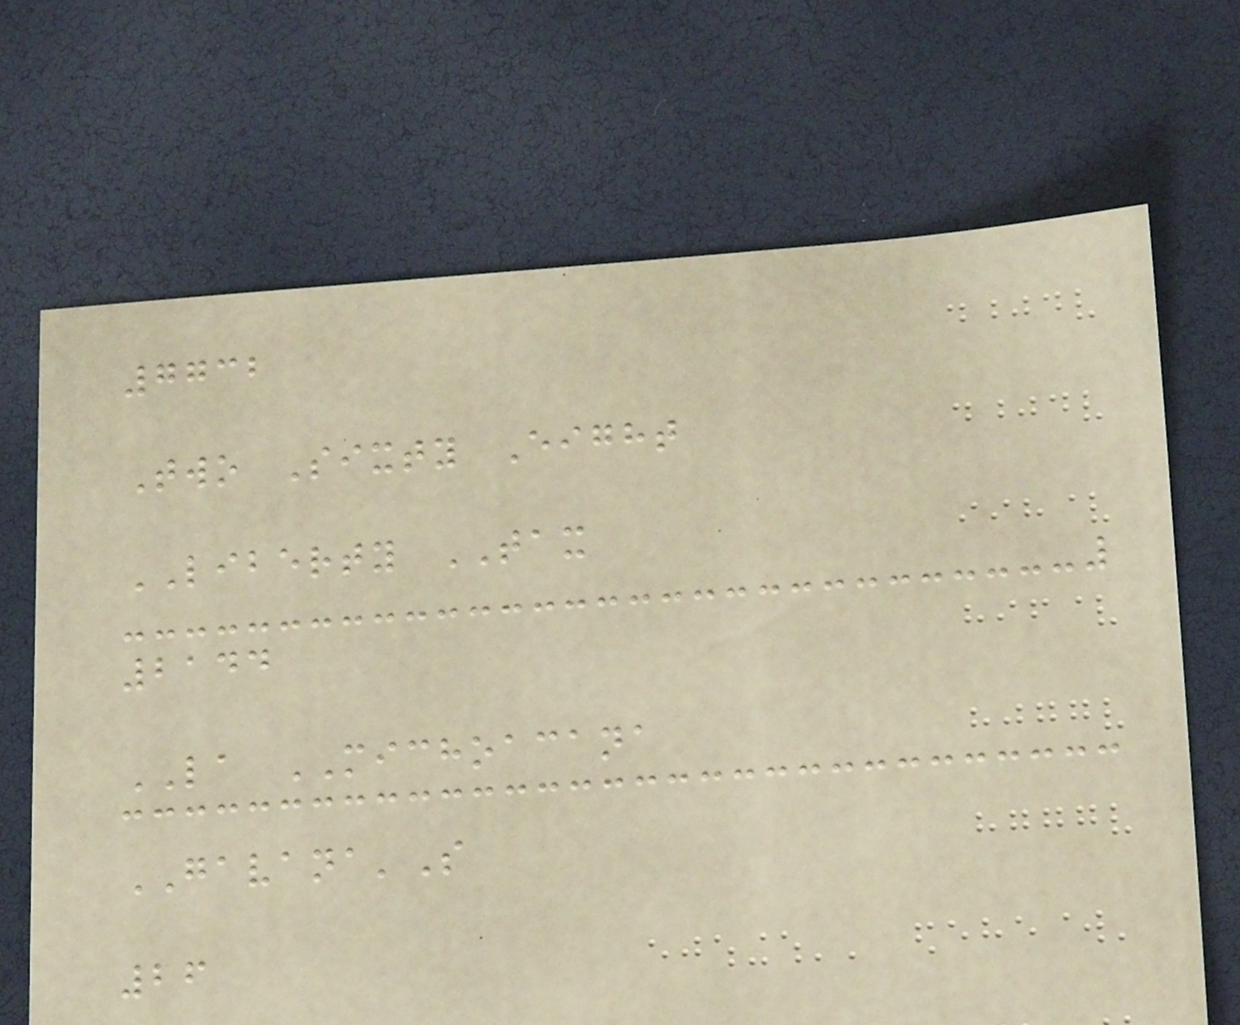7732
Two Sixty Eight
LIBERTY TAX
2144
LA MICHOACANA
GAVANA'S
26
